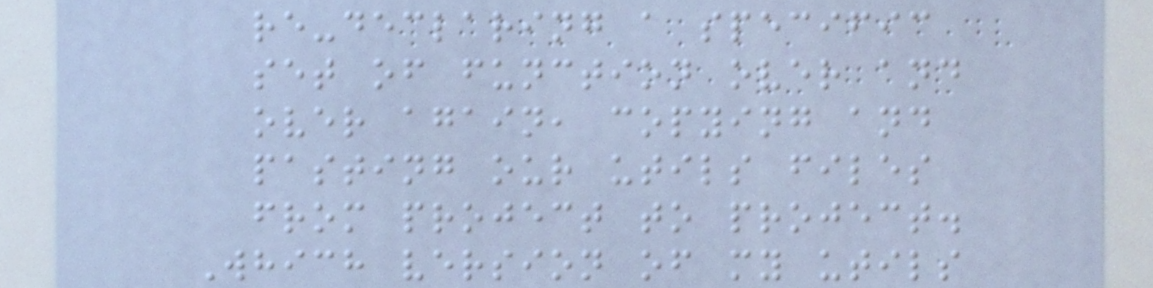re-declaring a specific
set of function over and
over again, copying and
pasting our utils files
from project to project.
Which version of my utils
